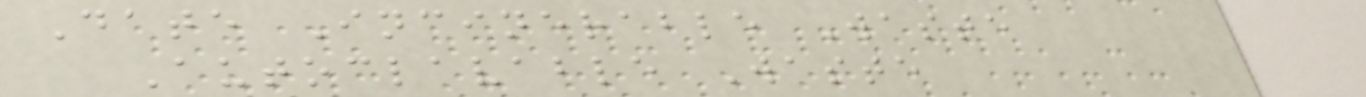Date Incinerable Waste
Autoclavable Waste
